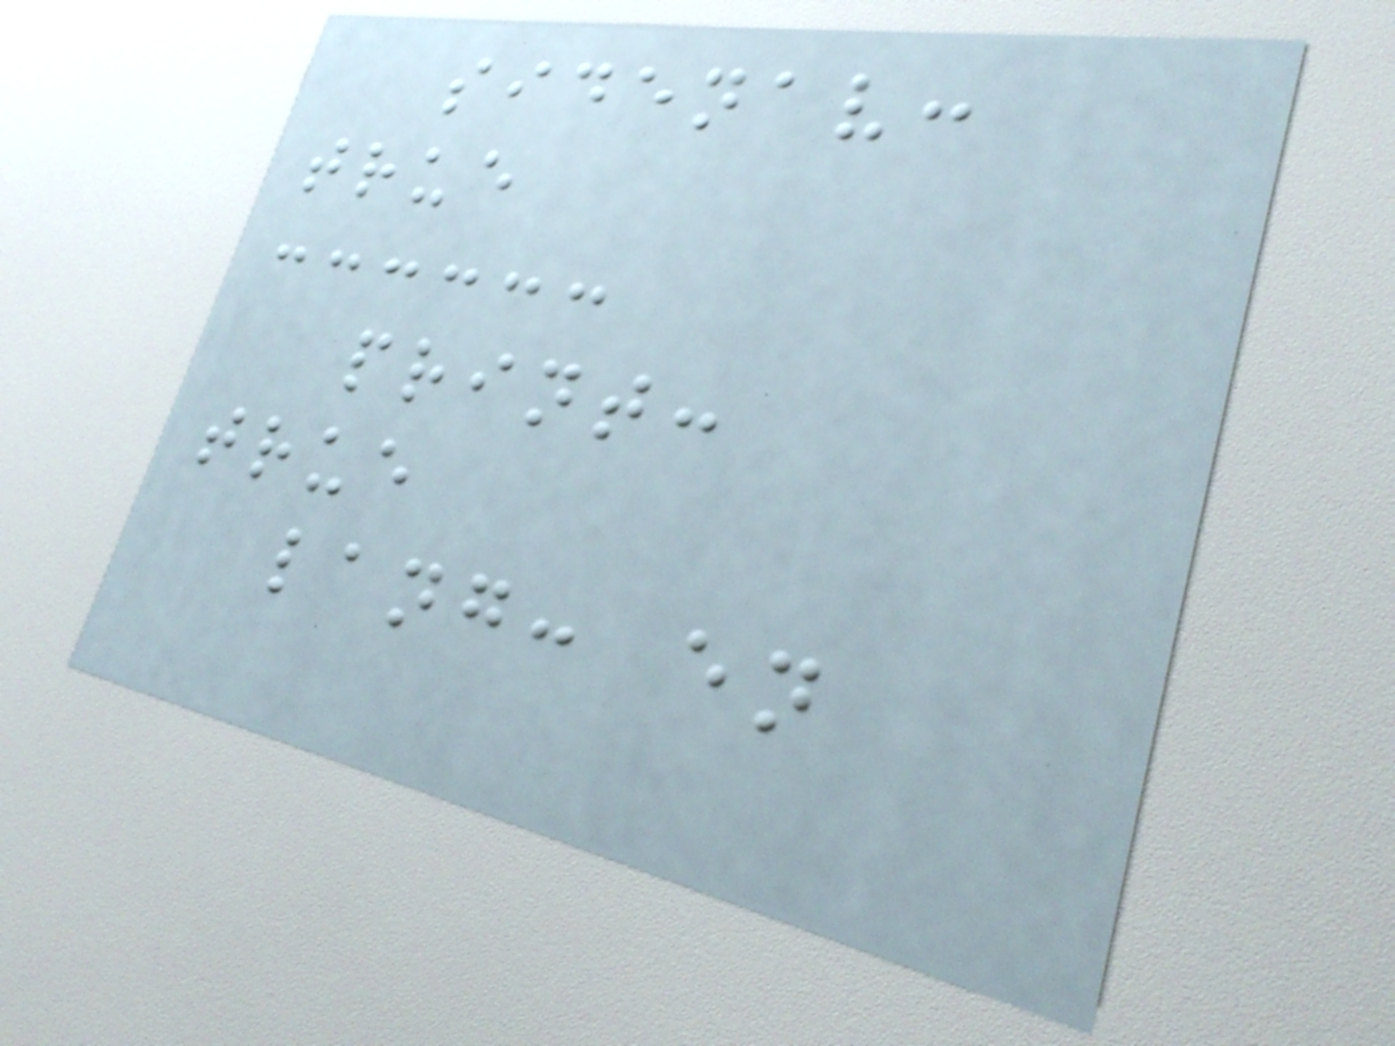sidenav:
true
print:
true
lang: en
